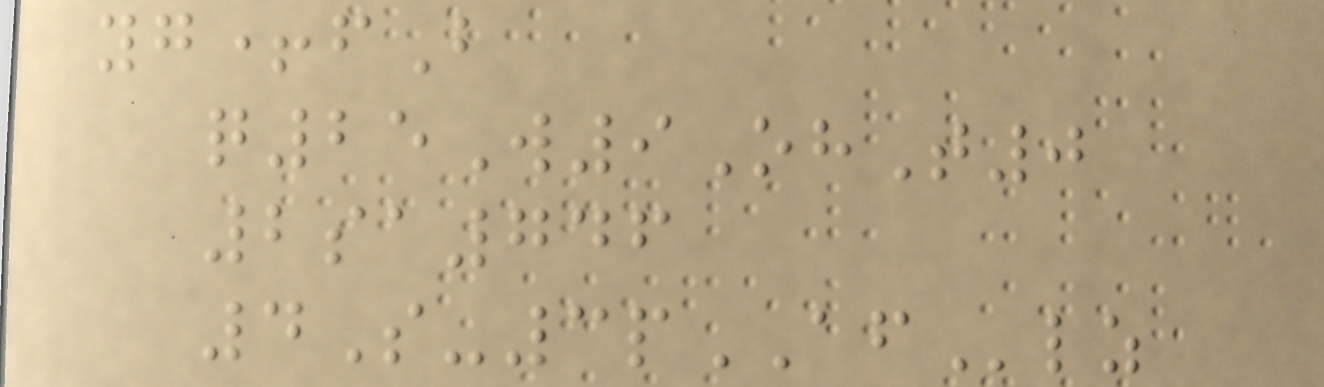yg+fB
q25W9OhT0
2sa746
4S-3pAFlz
